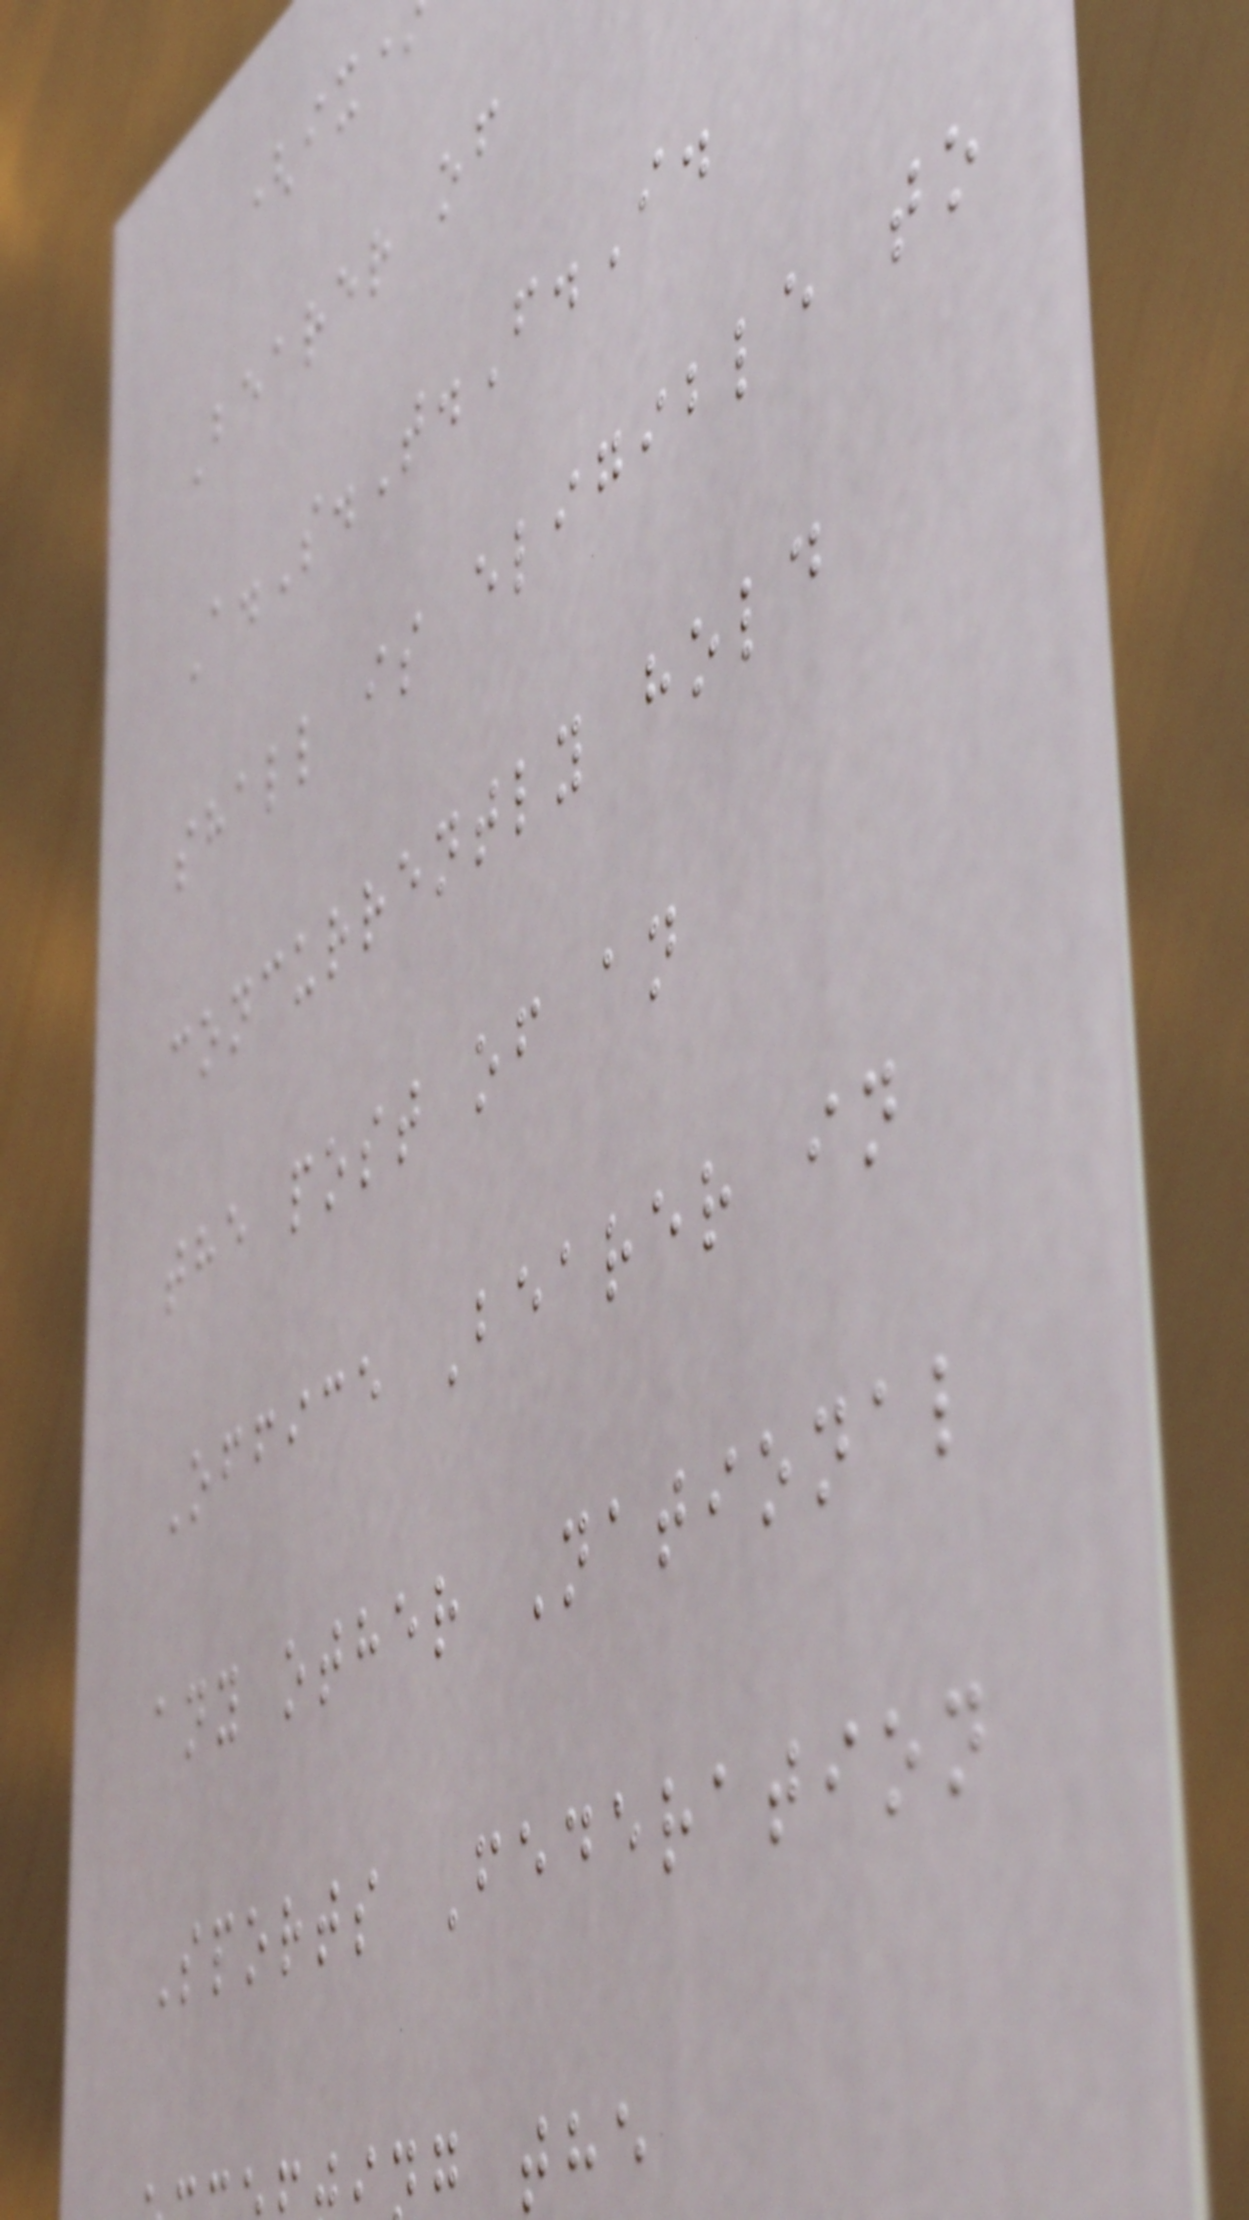Bearer of
A.S.T.F.I.
shall is eligible to
concurrently hold
the post of an
Office Bearer in
any other National
Sports Federation
g the
